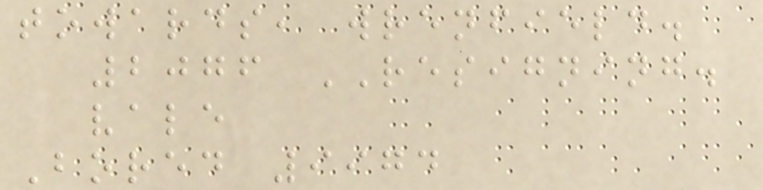towards, wrenfield.
2076 RESIGNING.
vale
Bored 9974
